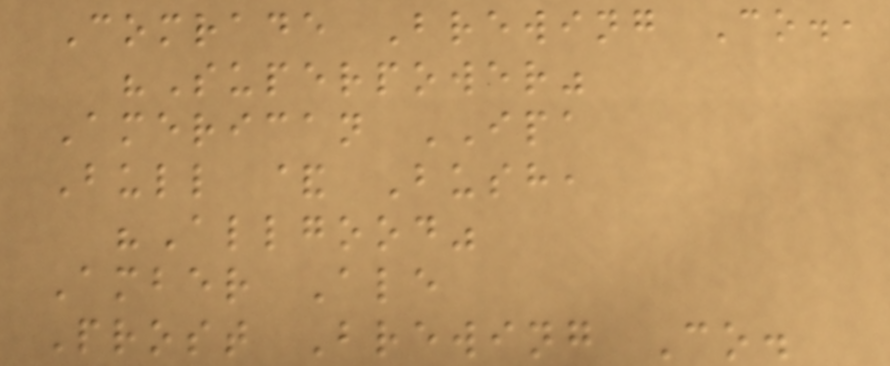Comrade Brewing Co.,
"Superpower"
American IPA
Bull & Bush,
"Allgood"
Amber Ale
Prost Brewing Co.
